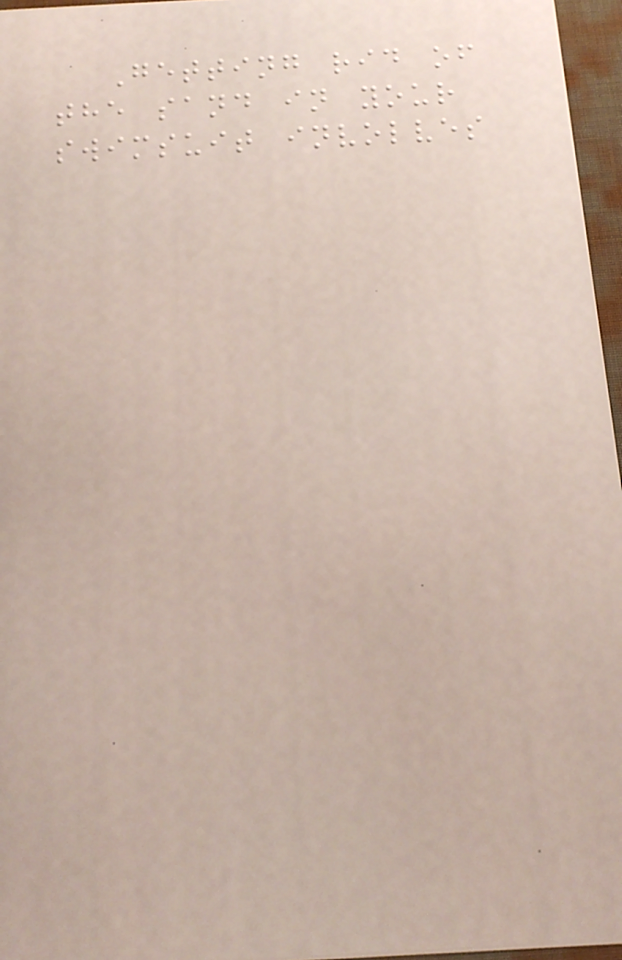Getting rid of
the sand in your
swimsuit involves
